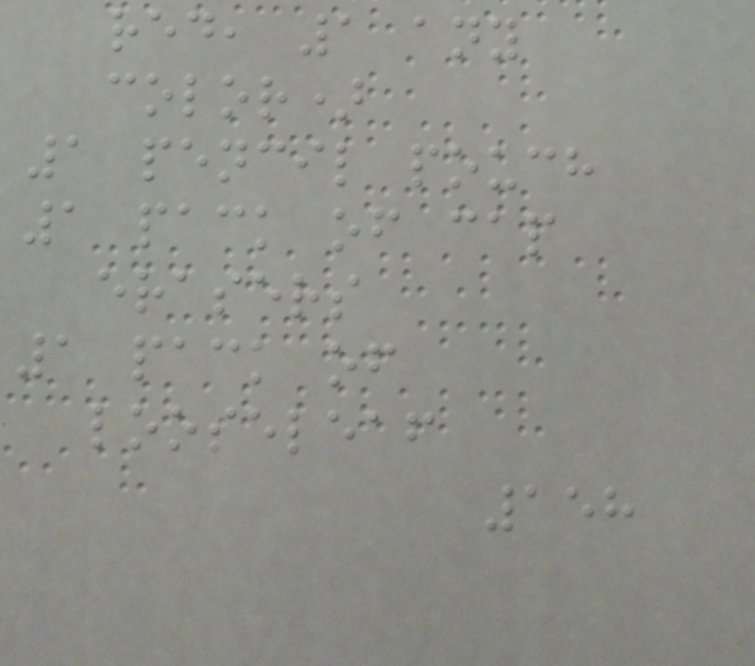red, 1 any
color)
1 pencil pouch
1 pack of cap
erasers
1 pack of
looseleaf
158
